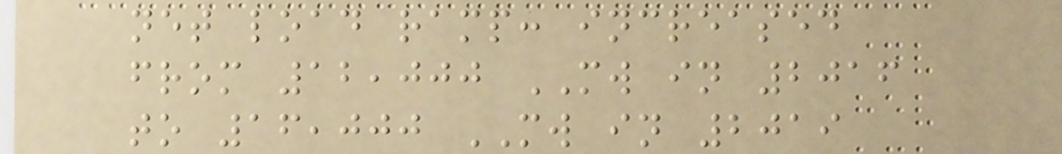net load ramp: increased
from 12,000 MW in 2016
to 16,000 MW in 2019
